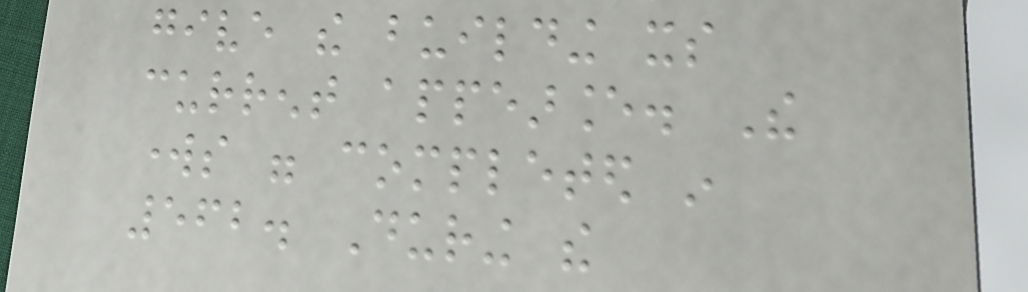give the building its
current appearance. The
works were completed in
562. During the
